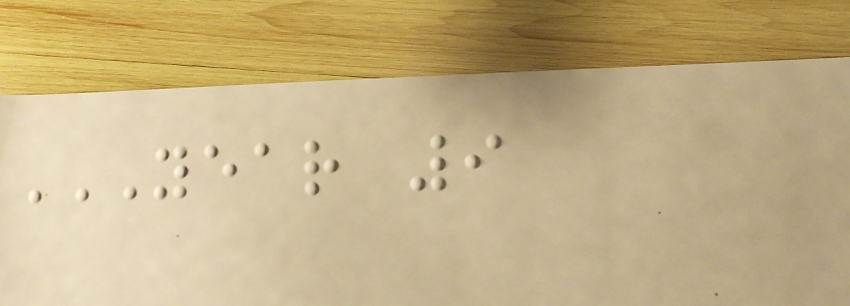YEAR 9
